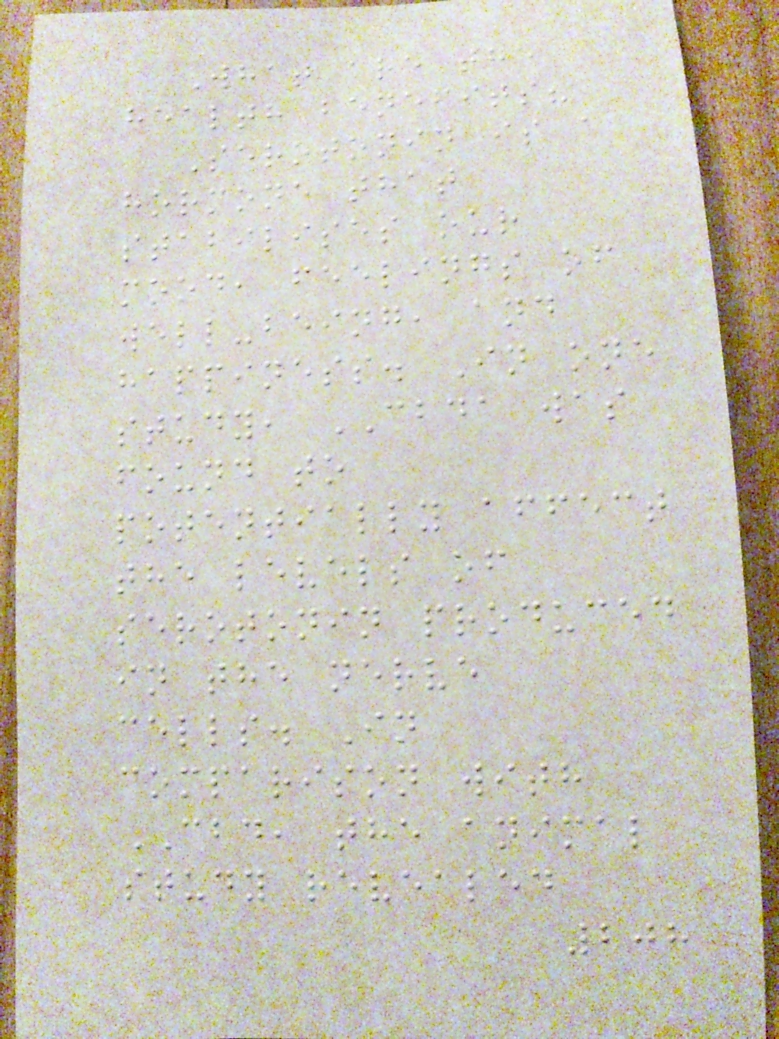What are the
health benefits?
Serotonin is a
hormone that
stabilises our
mood, feelings of
well-being, and
happiness. In one
study, CBDA was
found to
potentially affect
the levels of
serotonin produced
in the nerve
cells. In
comparison with
CBD, the animal
study revealed
208
